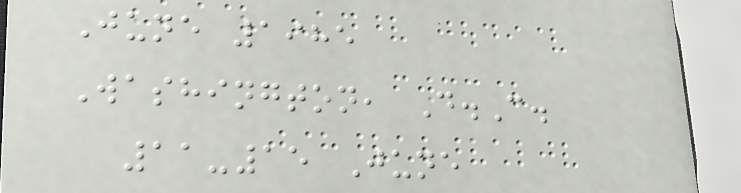June 1985
Washington, D.C.
11-15 June
